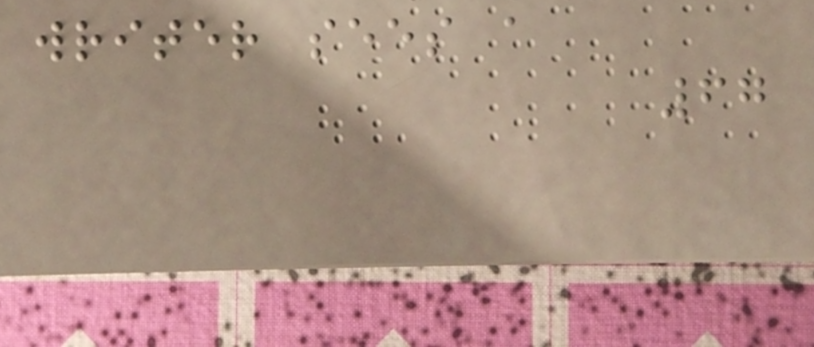writer sees a
67
